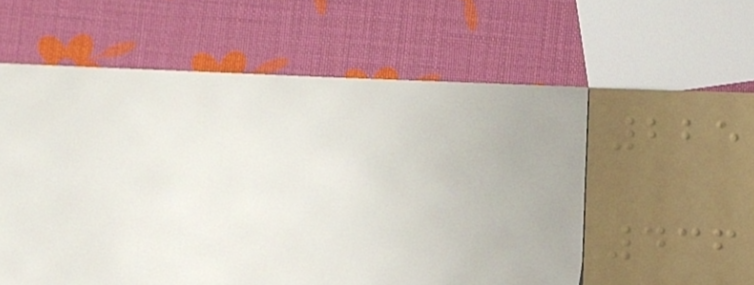225
436
